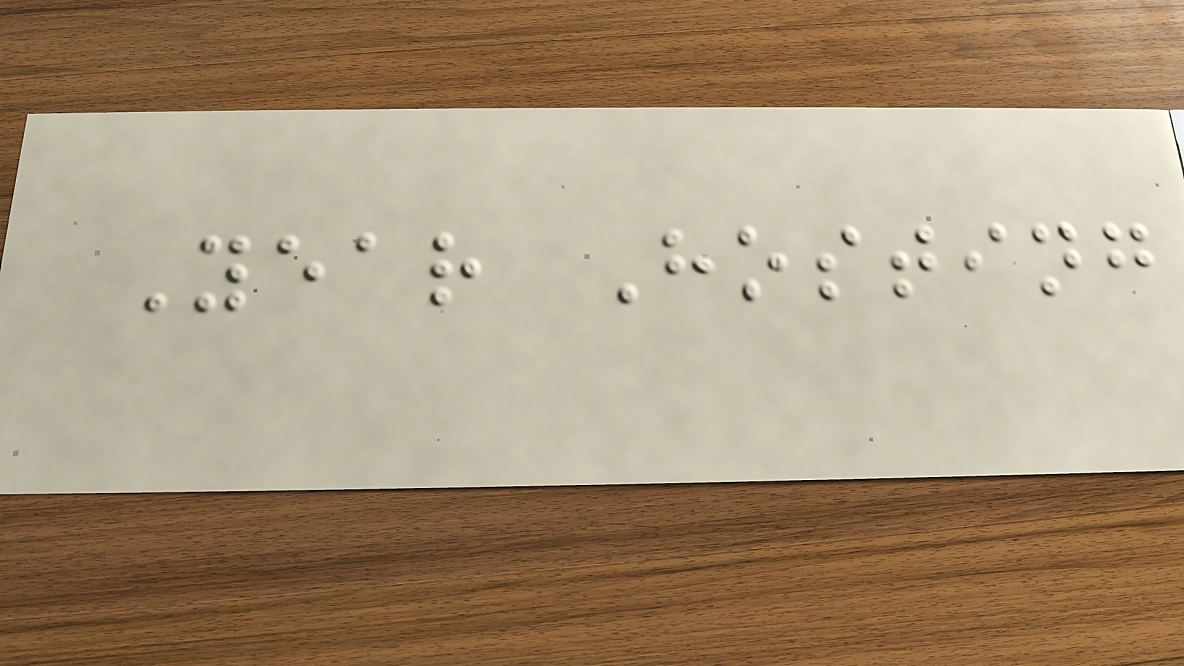Year Hosting
